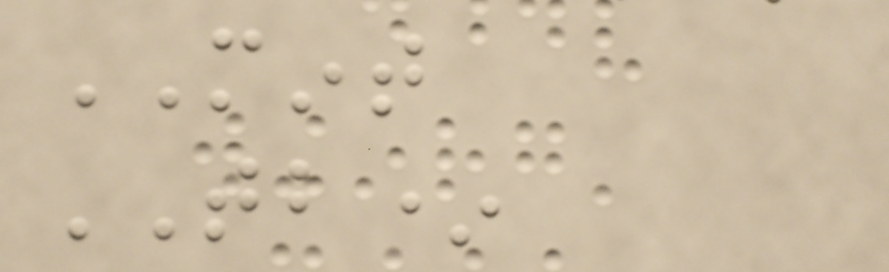MINT
TB*
